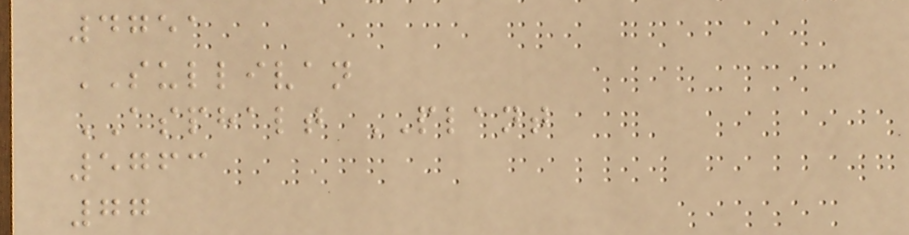4751
SULLIVAN
ASPHALT PLANT
5763
77
